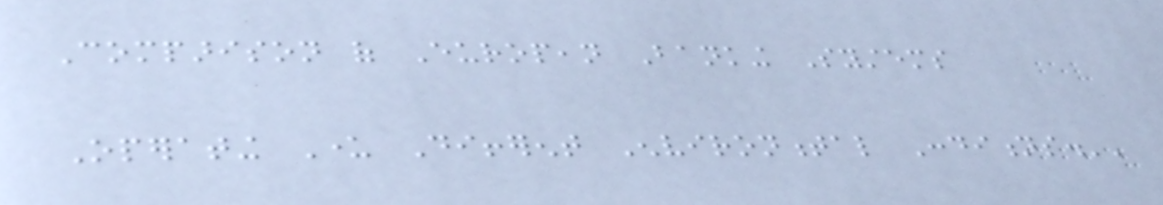Comparison of European Banking Systems
Operating Under Different Environmental Conditions.''
